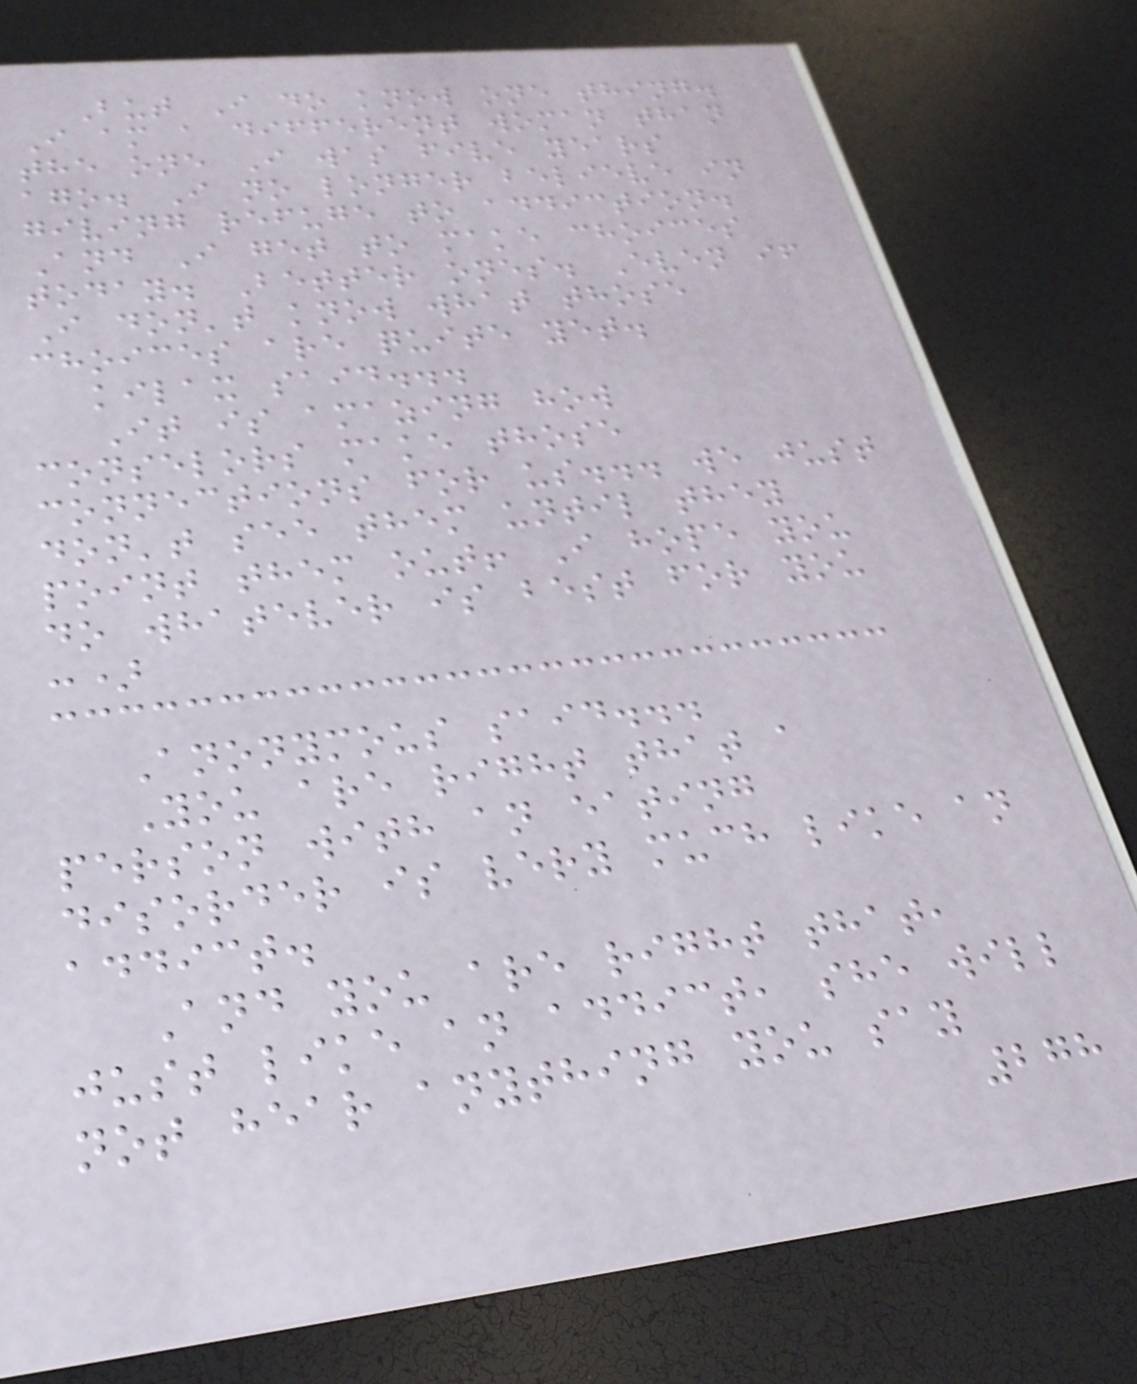But I do know one thing.
I am a different woman than
the one I was five years
ago. I no longer believe in
giving refuge to addiction.
And I get to make choices
today. Better ones. Even if
I don't know what those
choices are quite yet.
kilax said...
It is amazing how
conselors make those
connections for us... we just
don't see them until they
point them out! I hope you
do whatever is best for you
:)
Anonymous said...
You are right that a
person with an eating
disorder is very much like an
addict.
And you are right that,
just like an addict, she will
not hear anything you say
278
